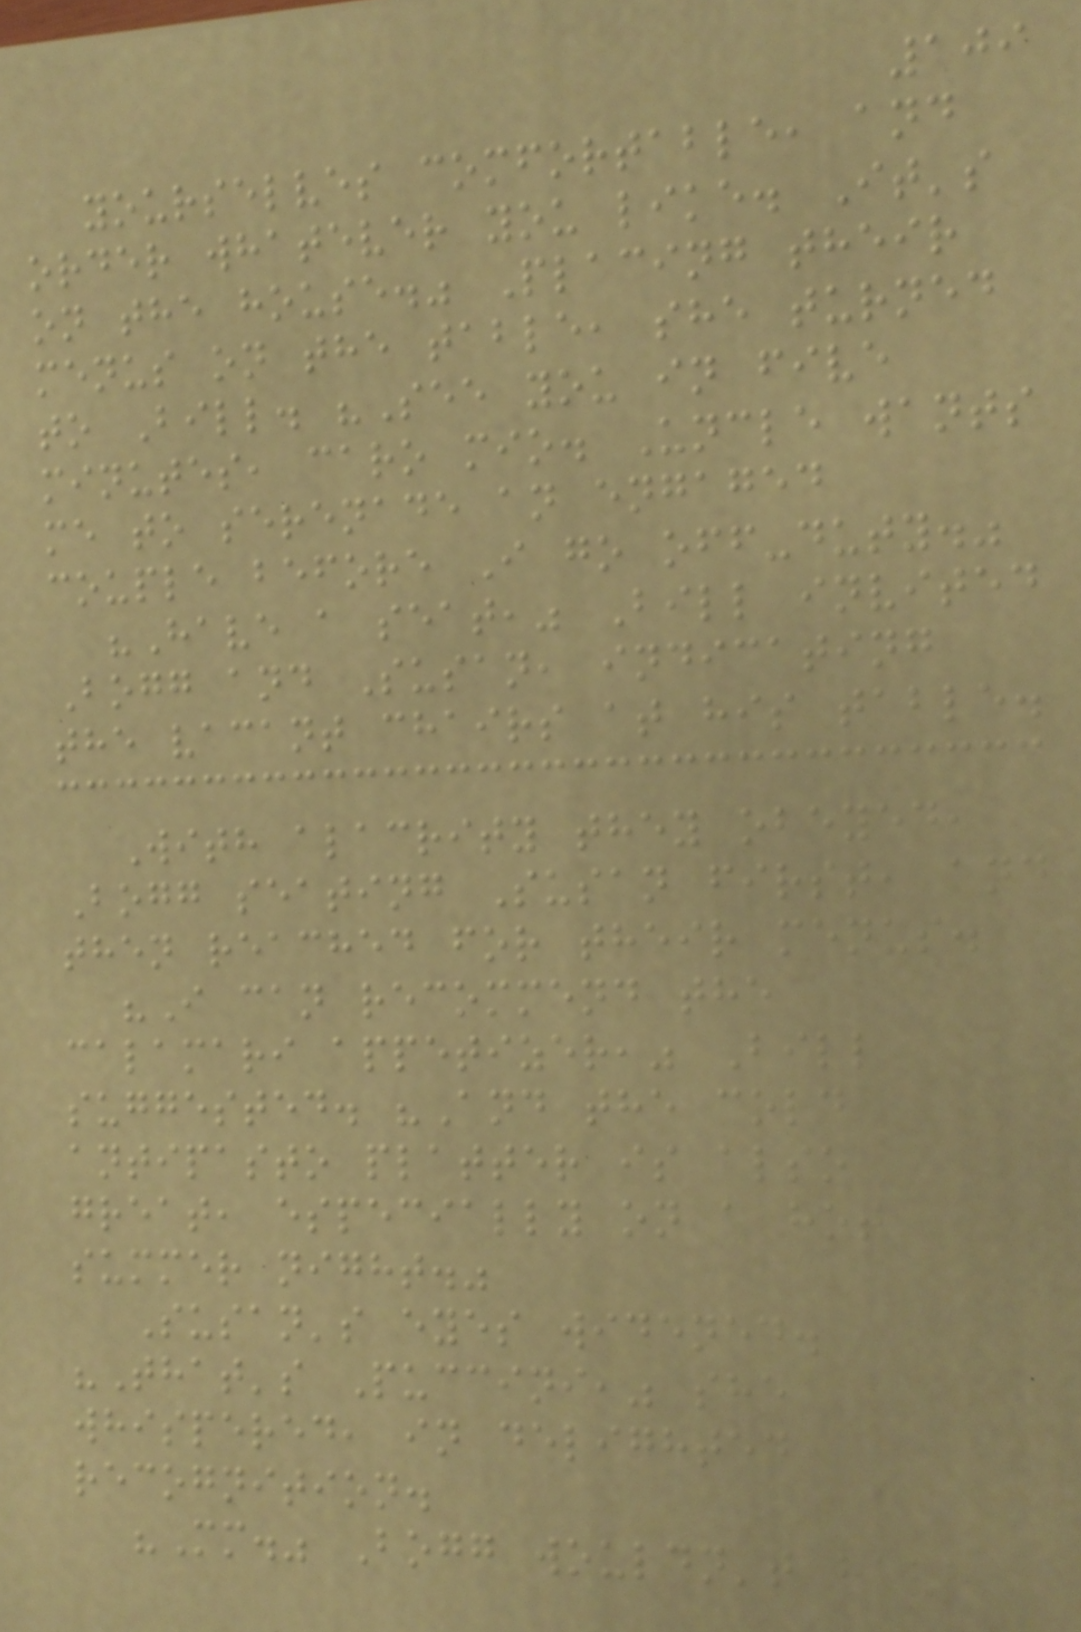109
yourselves comfortable, and
order whatever you like. It's
on the house." Placing their
menus on the table, she turned
to Bill. "See you in five
minutes, caro mio. Uncle wants
me to serenade an engaged
couple before I go off-duty."
"Have a seat," Bill invited
Bogg and Susan, indicating
the vacant chairs at his table.
With alacrity they obeyed,
Bogg seating Susan first, and
then reached for their menus.
"I can recommend the
calamari appetizer," Bill
suggested. "And the cold
antipasto platter is also
great, especially on a hot
summer night."
Susan's eyes widened.
"That's Puccini," she
whispered, in delighted
recognition.
"Mm." Bogg wouldn't have
